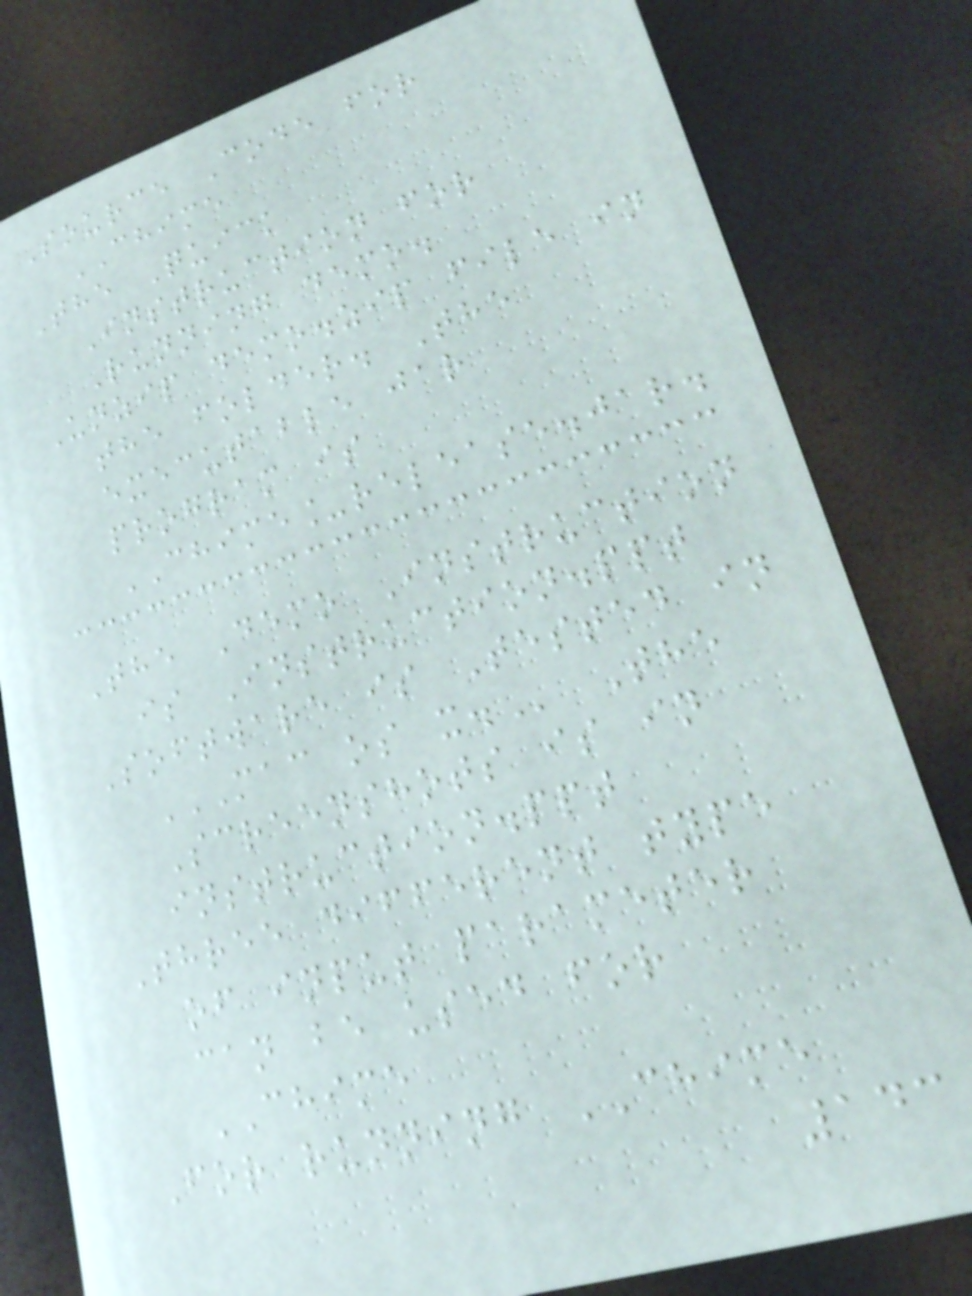Source Code for
CHIME
The Quick
Instruction for
Running demo.
Unzip demo.zip file in
the folder. The
executable jar
program is
CHIME_release.jar.
The Demo Instruction
is Instruction.ppt
Software is Tested in
MAC OS X. The
Screenshots is in
instruction.ppt
Three different type
of input parameter
can be used for
CHIME
For running CHIME
143
